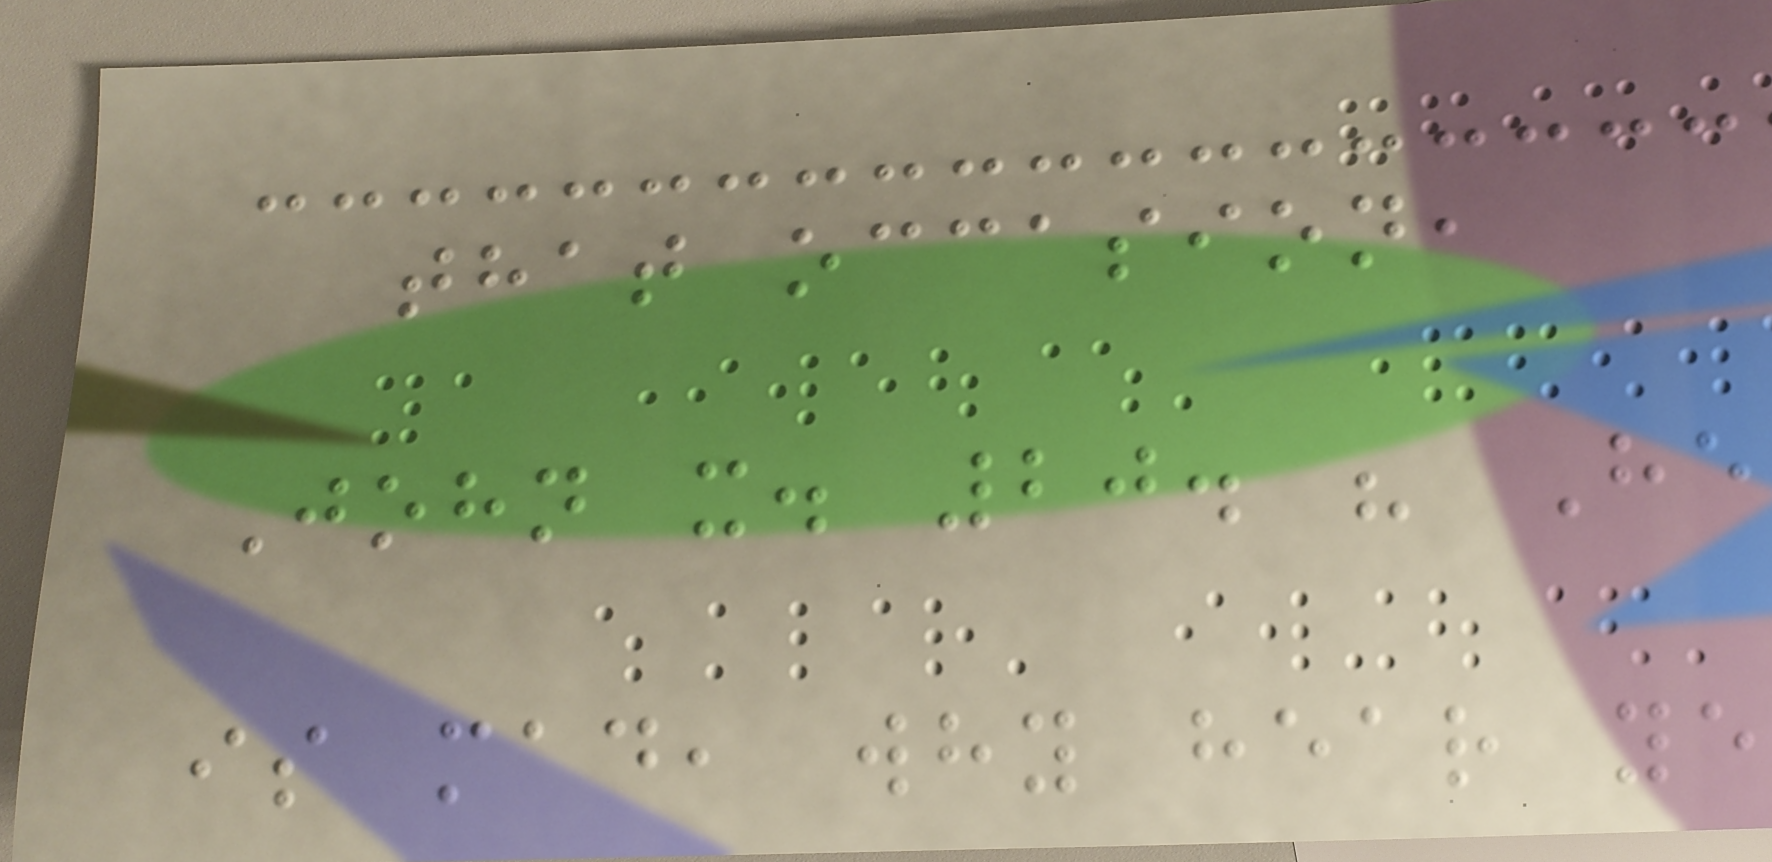that occasion,
John x. 20. " He
is mad, why hear ye
